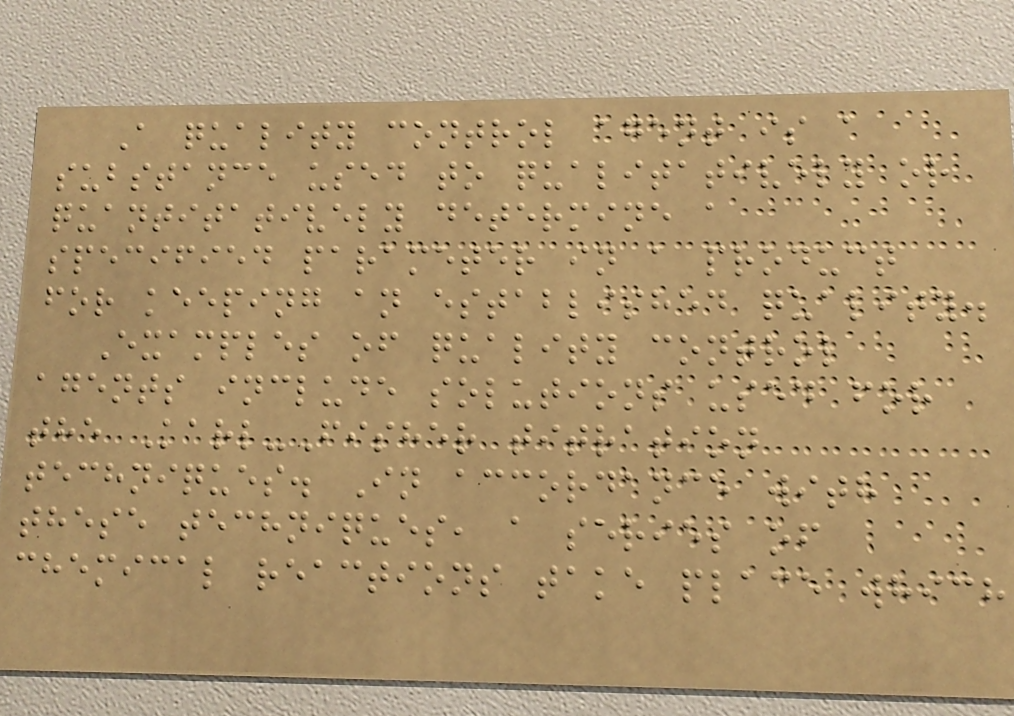A quality control agent is a
substance used to qualitatively or
quantitatively determine a
specified parameter in a product
for keeping an established quality.
Examples of quality control
agents include solutions used for
the Karl-Fisher titration
techniques. In accordance with
these techniques, a series of
chemical reactions take place which
